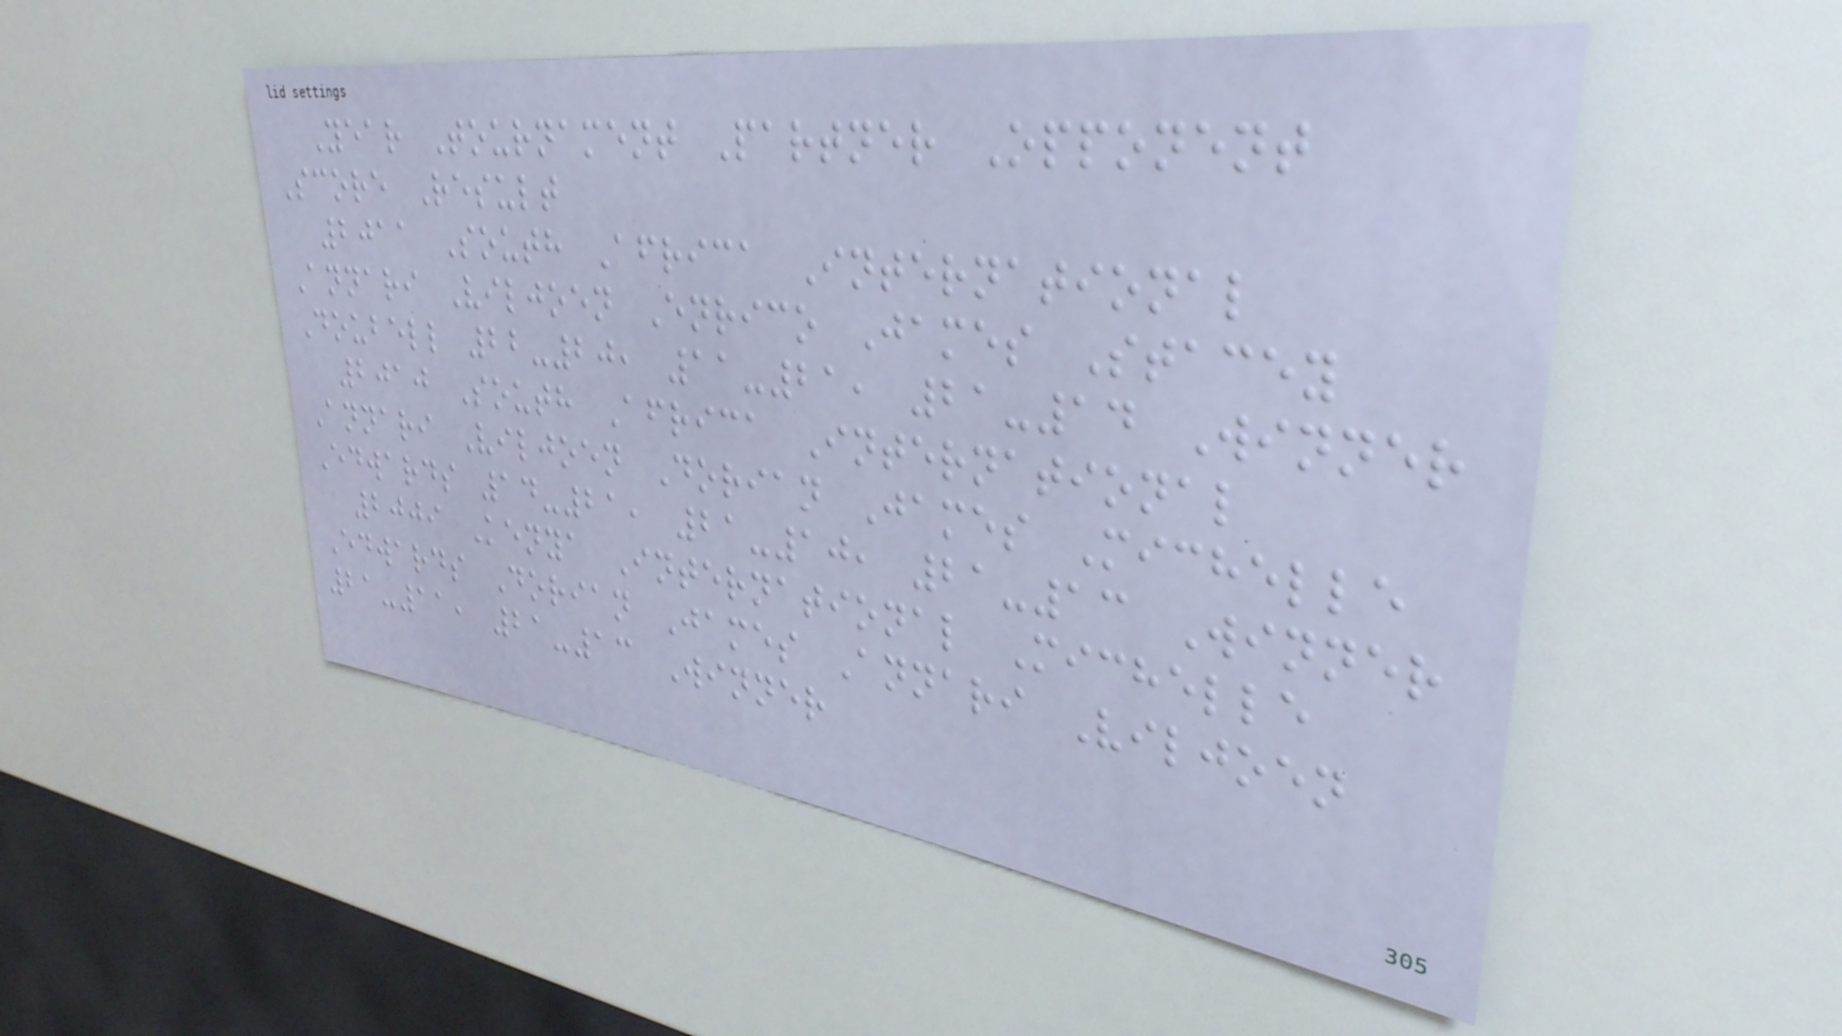Year Tournament Partner Opponent
Score Result
2011 South Africa International
Annari Viljoen Enrico James Stacey
Doubell 22-20, 11-21, 21-14 Winner
2010 South Africa International
Annari Viljoen Dorian James Michelle
Edwards 14-21, 21-10, 21-13 Winner
2009 Kenya International Michelle
Edwards Dorian James Annari Viljoen
21-11, 21-13 Winner
